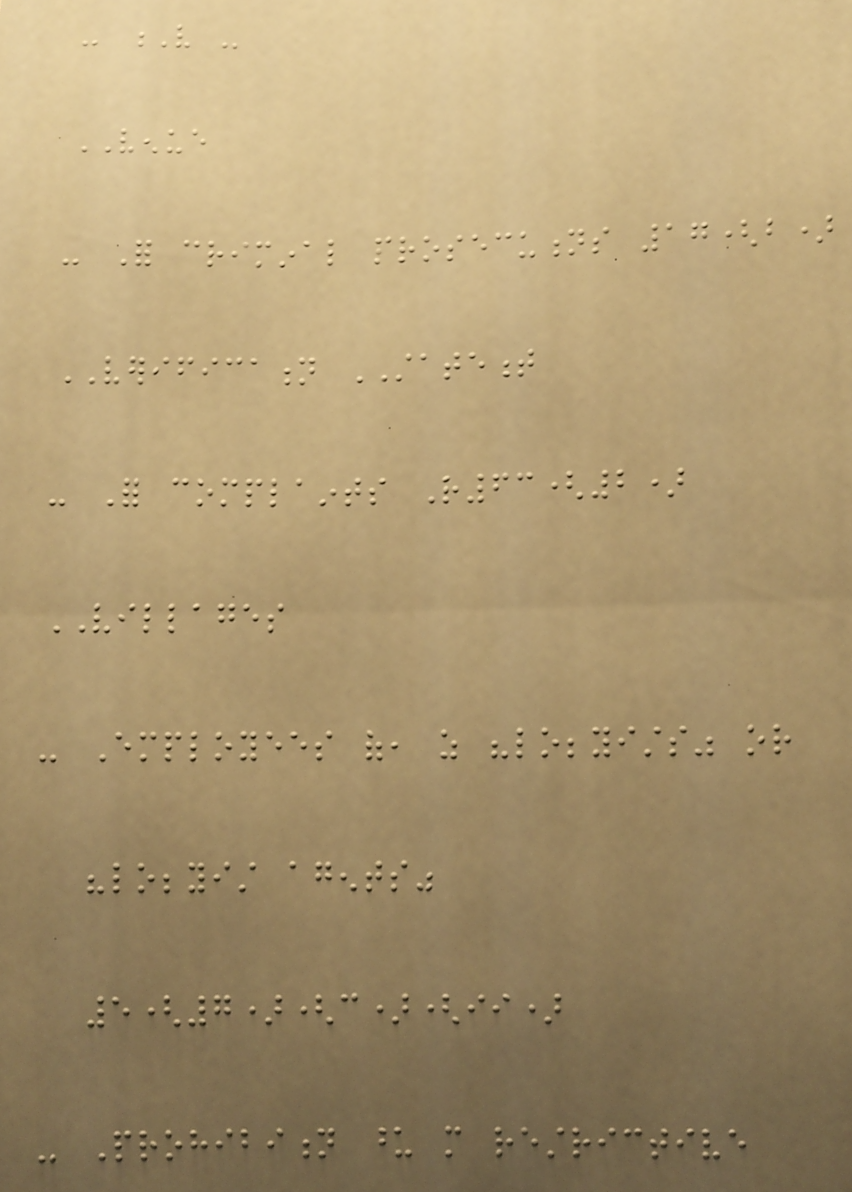- V -
VENUE
- For criminal prosecutions 17(b)
VERIFICATION STATEMENT
- For complaints R63(2)
VILLAGES
- Employees of, as "lobbyists" or
"lobbyist agents"
5(7)(c)(ii)
- Prohibition upon more restrictive
